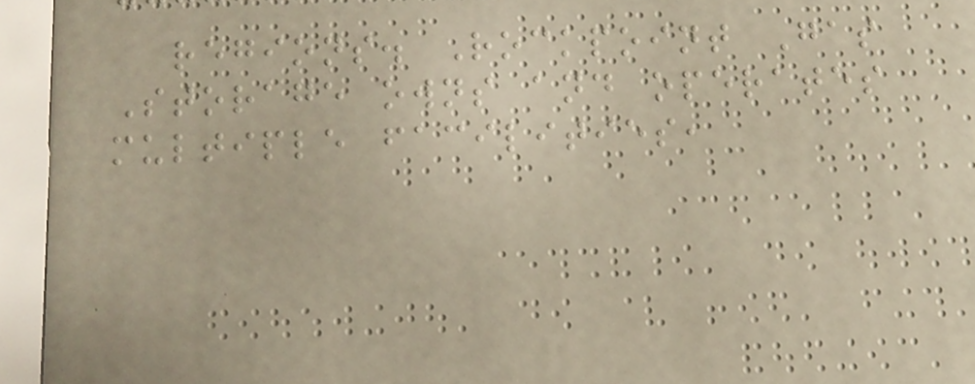regions. Rockpoint Gas
Storage owns and operates
multiple facilities,
